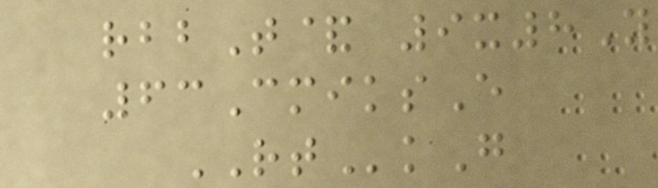rbbT& 9x8Y
63CmiksE
RTkG
